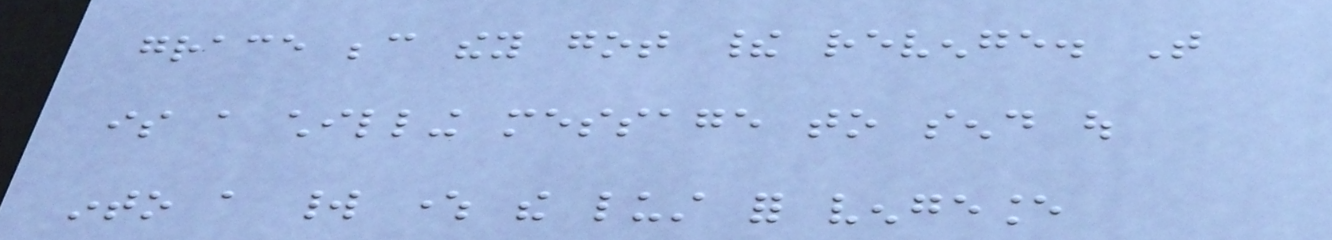grace because they got their revenge. That
is a chilling message to send out
into a world where the lust for vengeance
